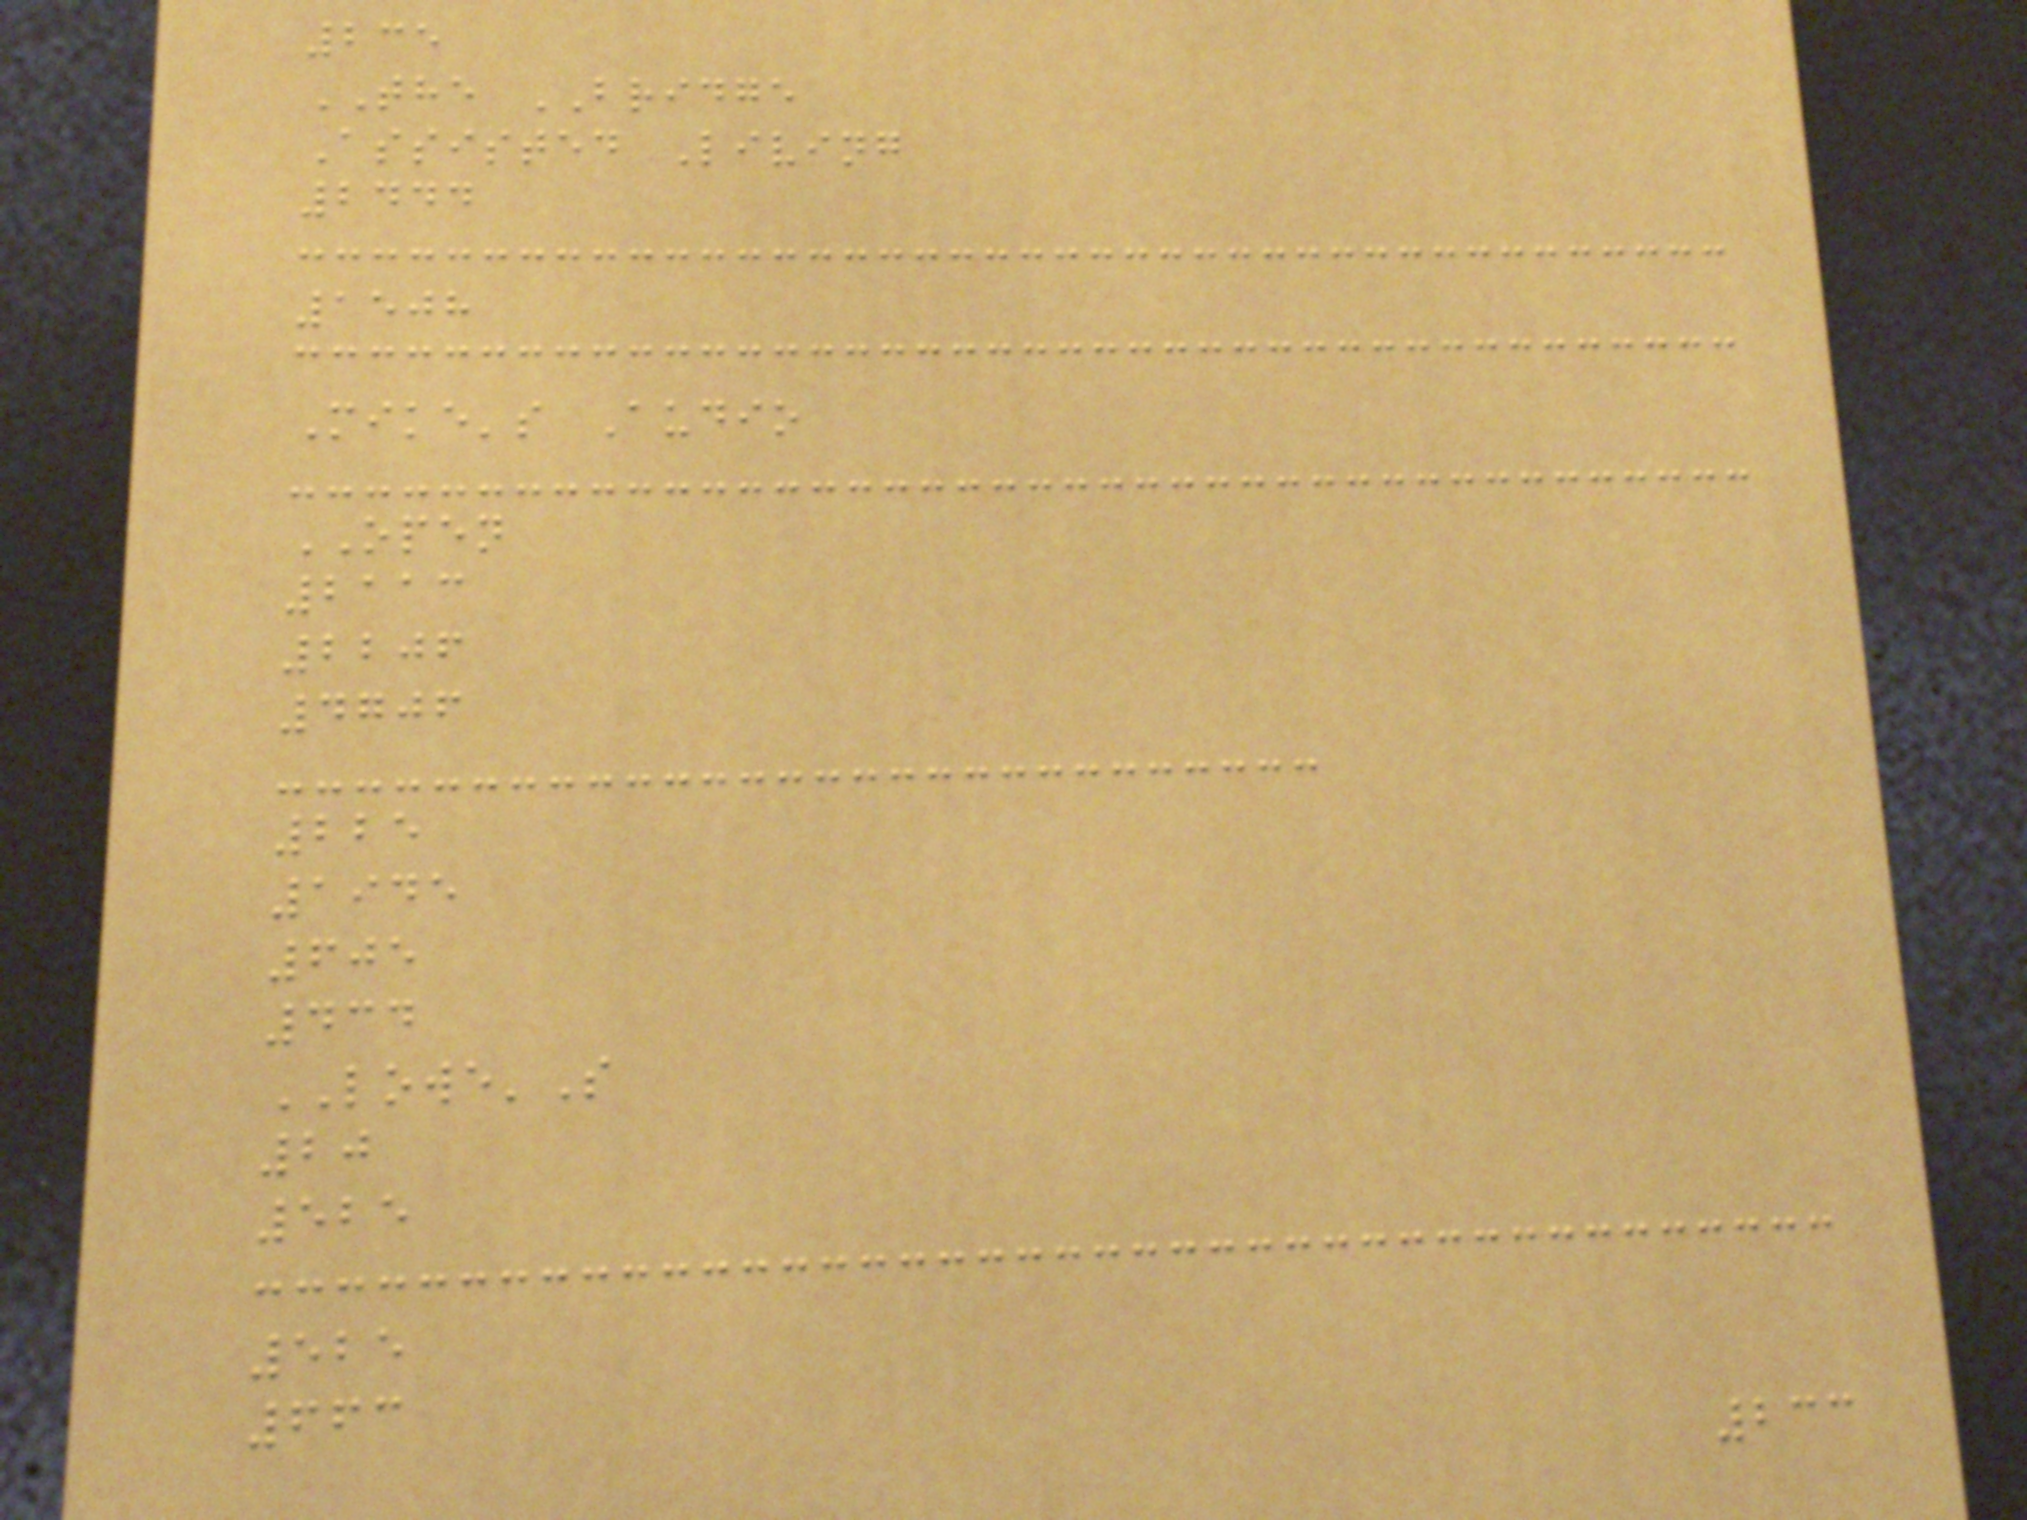235
THE BRIDGE
Assisted Living
2444
1508
Mike's Audio
OPEN
2113
2206
4706
225
1945
605
434
LOWE'S
20
525
525
663
233
